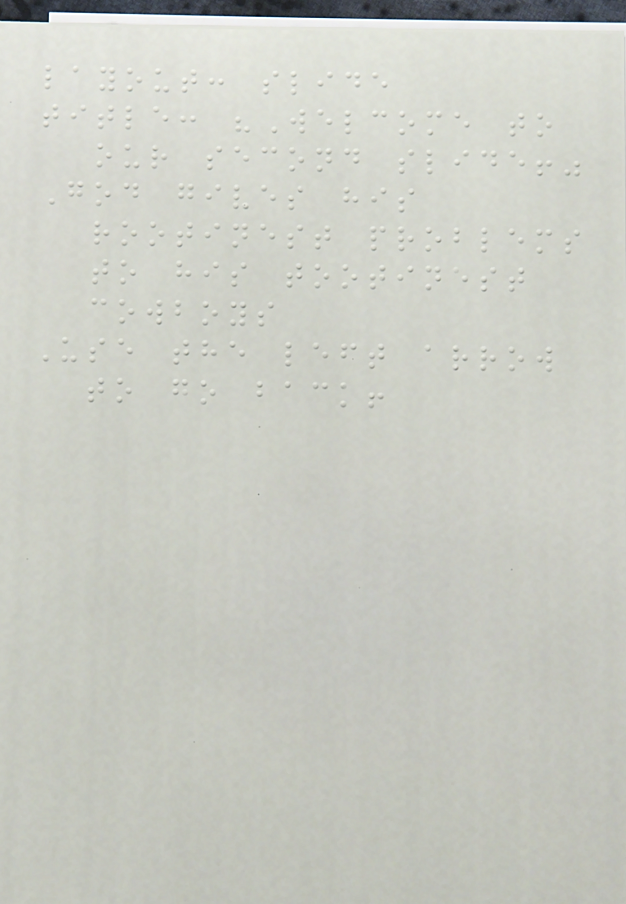layout: slide
title: "Welcome to
our second slide!"
God gives his
rootinest problems
to his tootinest
cowboys
Use the left arrow
to go back!
